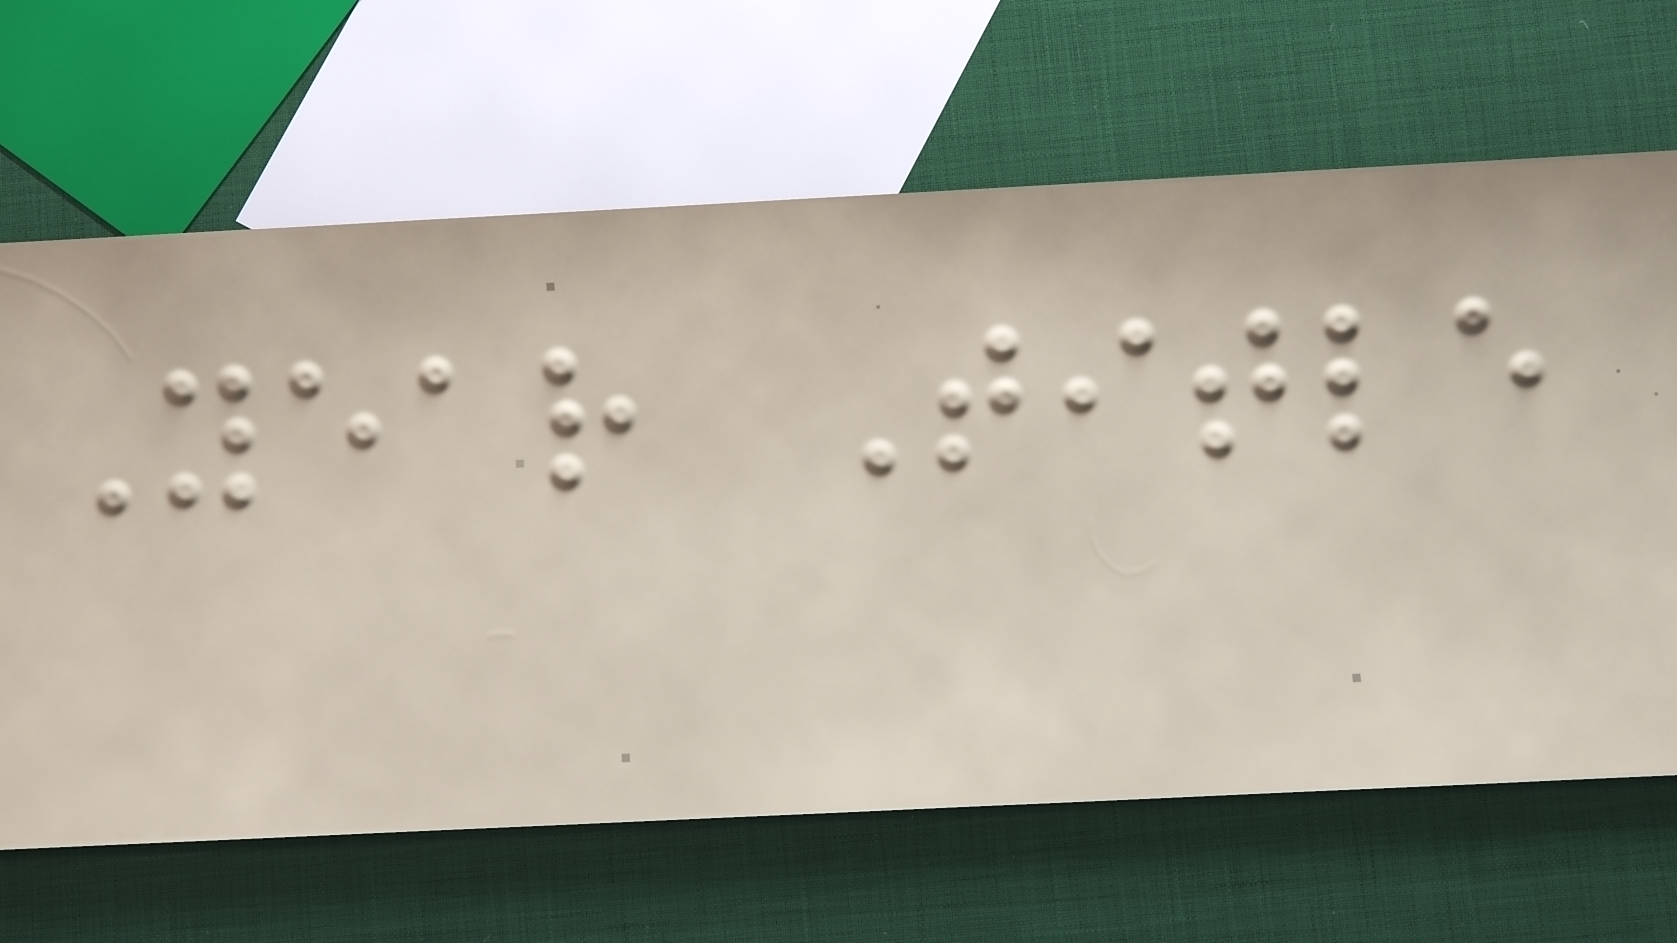Year Title
